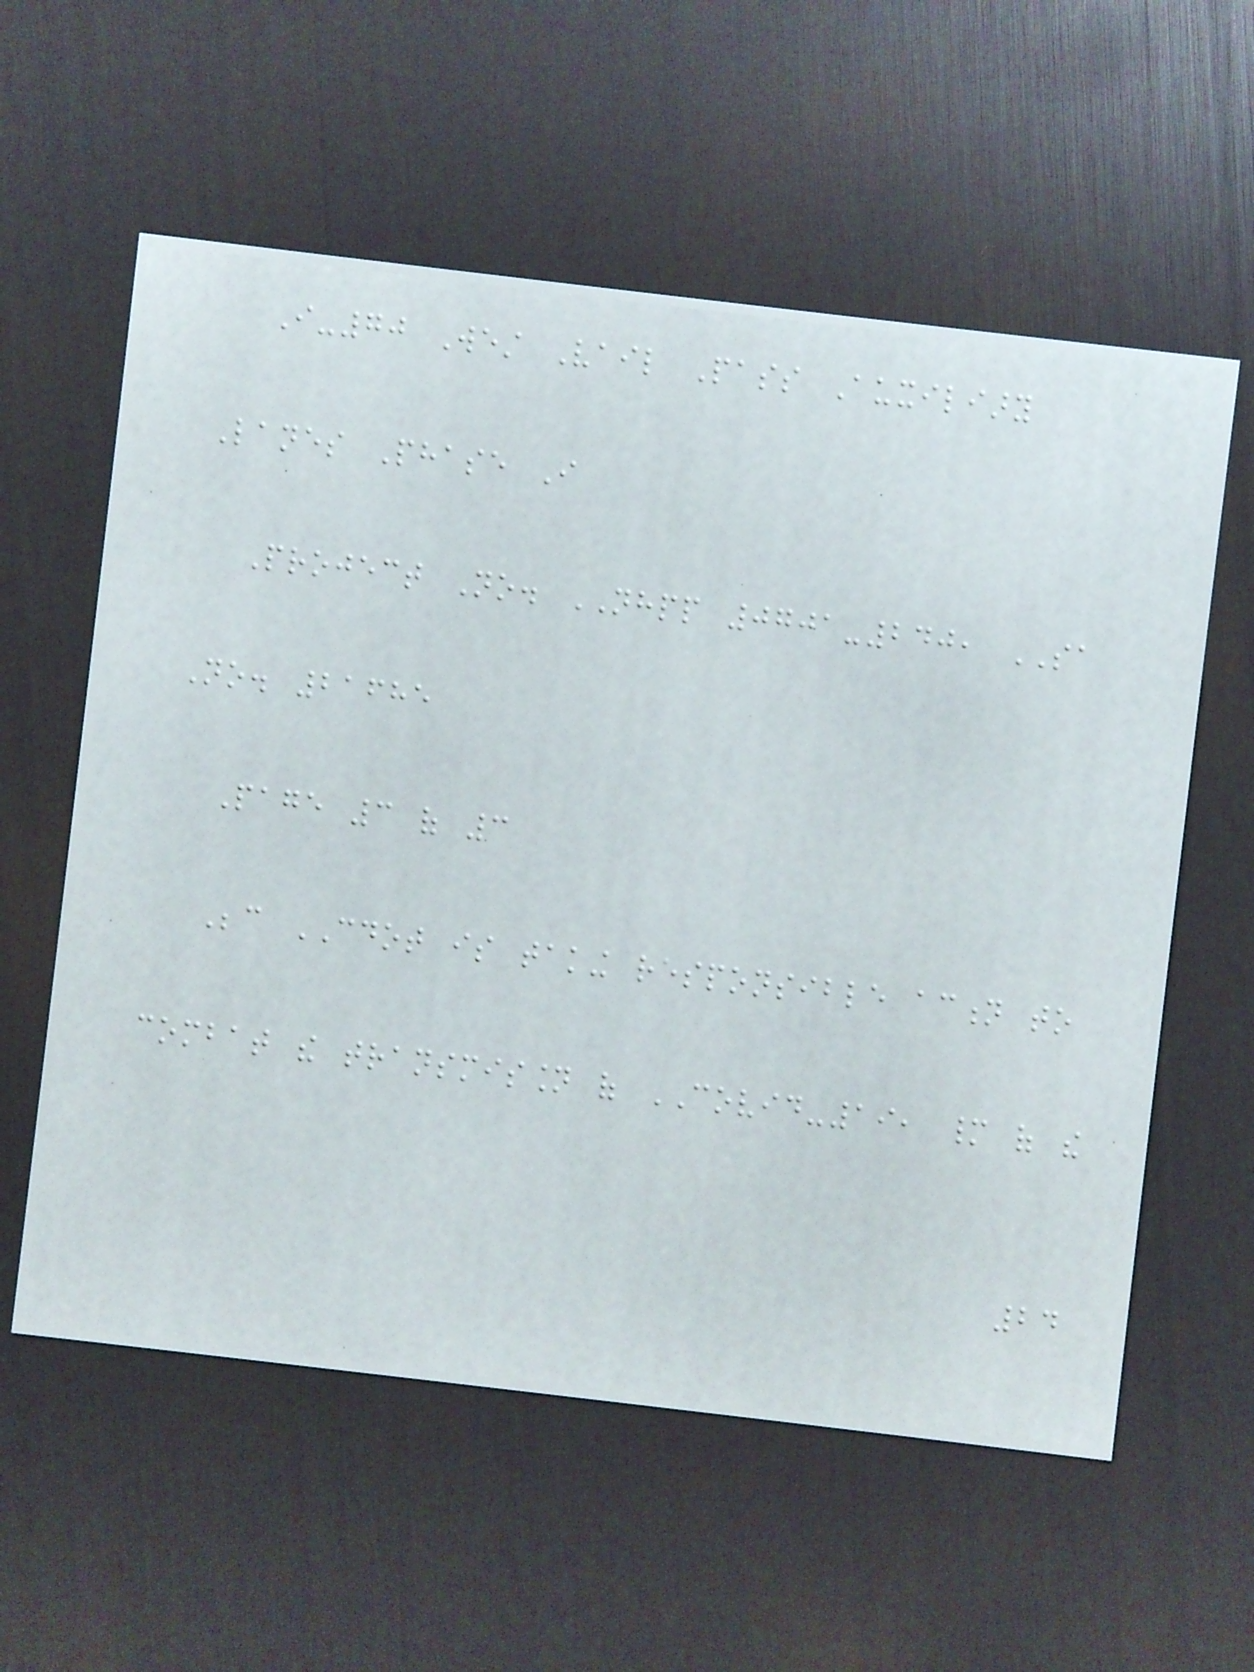I-70 West Vail Pass Auxiliary
Lanes Phase I
Project No. NHPP 0701-240, SA
No. 21685
Page 3 of 3
Because CDOT is taking responsible action to
combat the transmission of COVID-19, many of the
24
